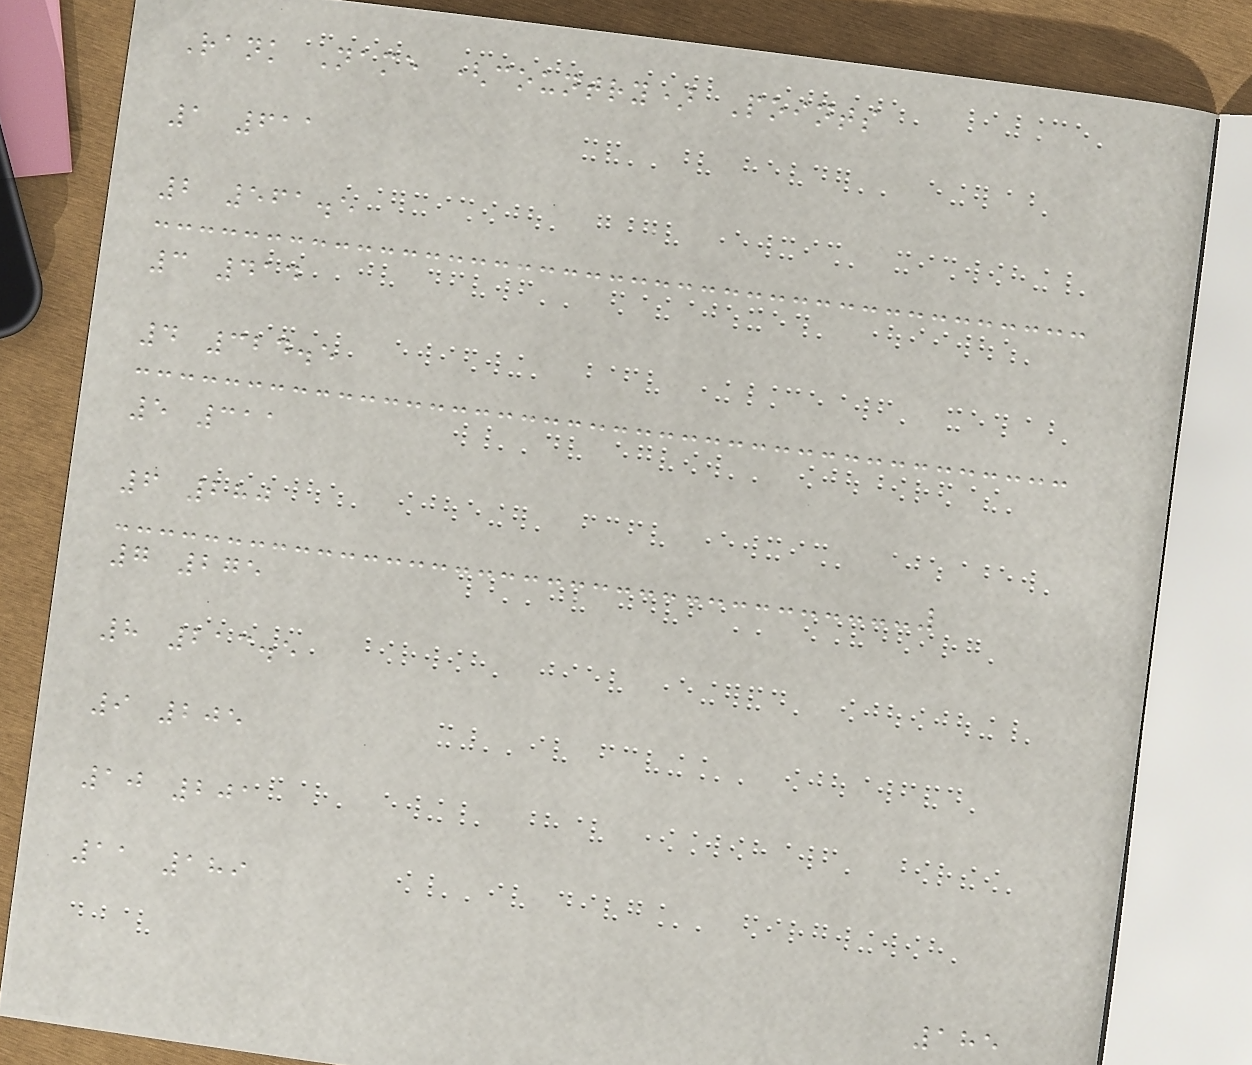Rank Name (country) Points
1 611
2 561.5
3 414
4 324.5
5 311
6 280
7 275
8 213.5
9 205
10 201
11 189
185
